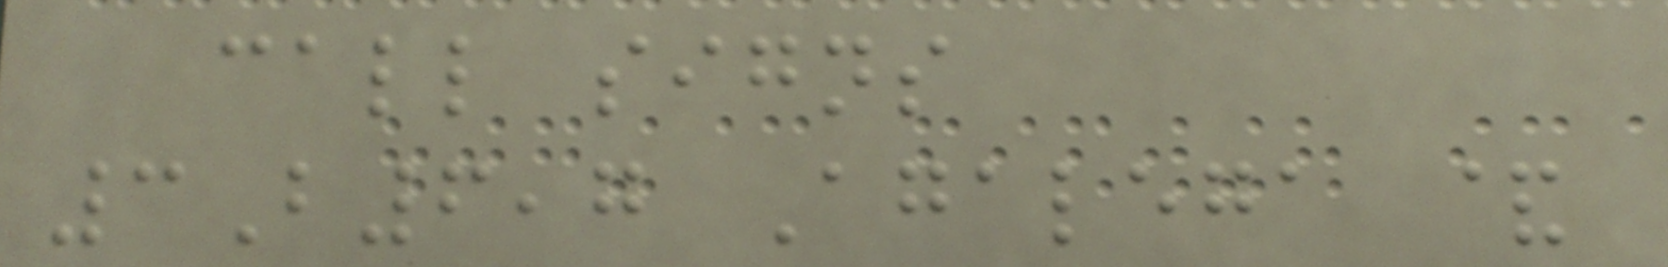call signs
3B6,7 Agalega &
